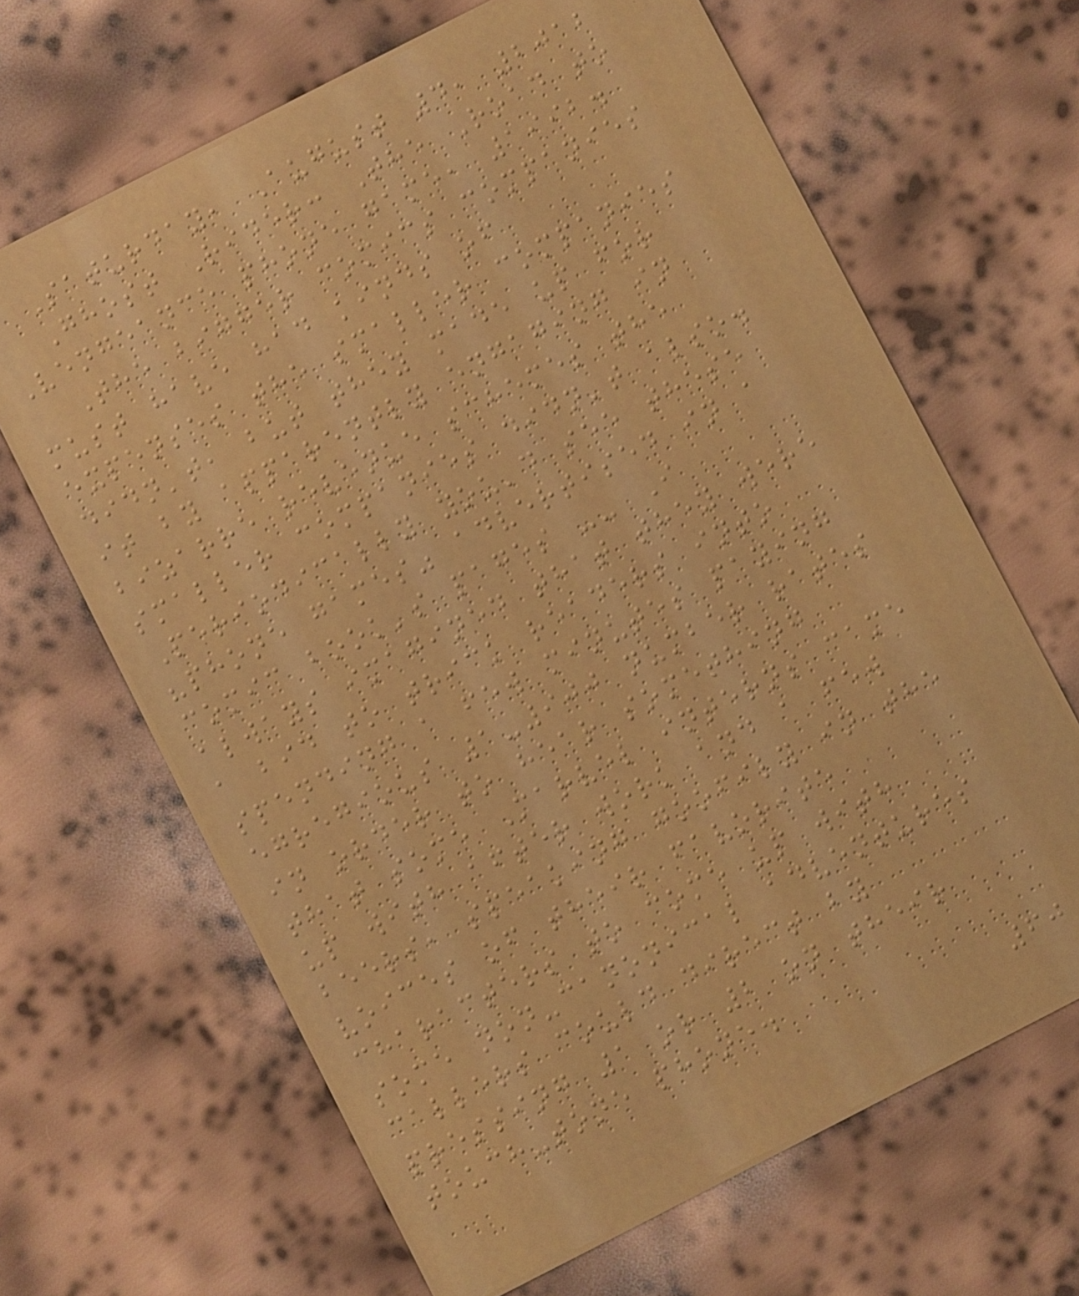Saturday, August 4, 2012
Ghost Rider: The Road to
Vengeance phone game, 1992.
The bigger comics companies
must have had kinds of
expenses the smaller companies
didn't, but they made up for
it by apparently engaging in
bizarre revenue schemes the
smaller companies didn't also.
Periodically you'd see these
"phone games" advertised in a
comic book's pages -- I
always imagined that they were
a bid to trick readers into
spending a few minutes paying
egregious 1-900 number rates
in order to hear something
that some Marvel interns came
up with after work and a few
beers, speaking goofily in the
voices of their favorite
characters to come up with
some non-canonical adventures
callers could direct by
pressing 1 or 2 on their
touch-tone phone.
60
